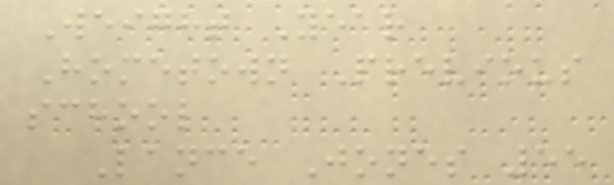Weight Year
Hometown Previous
school
Lance Jones 55
